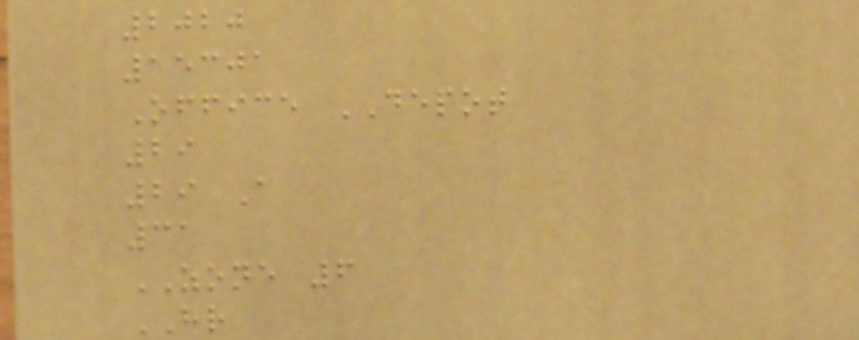2020
15301
Office DEPOT
29
29 A
31
ZONE 6
HR
